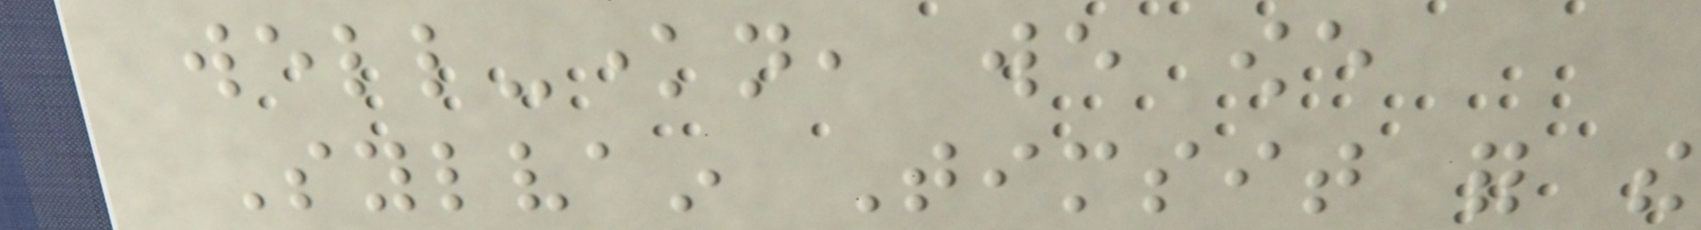well-known, we owe
Sylvain Timsit for the
